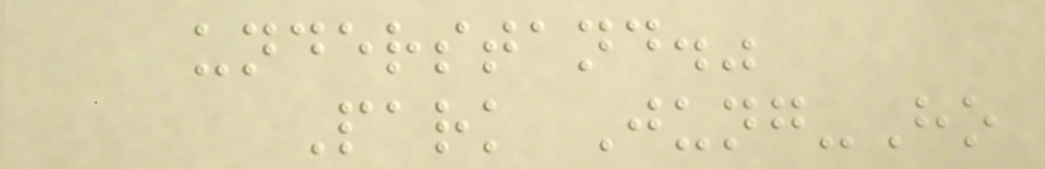understand."
Park Jung-Ho
